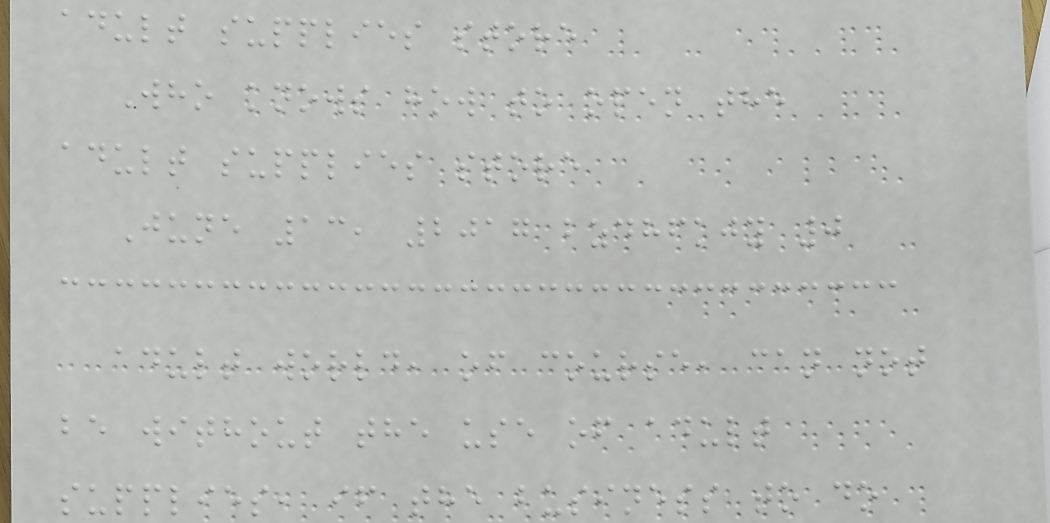adult supplies store
Who knows how to open the
adult supplies store
June 13, 2017 bzdhfkjy 0
adult world, of course, can not
be without the use of adult
supplies, if the business to do
